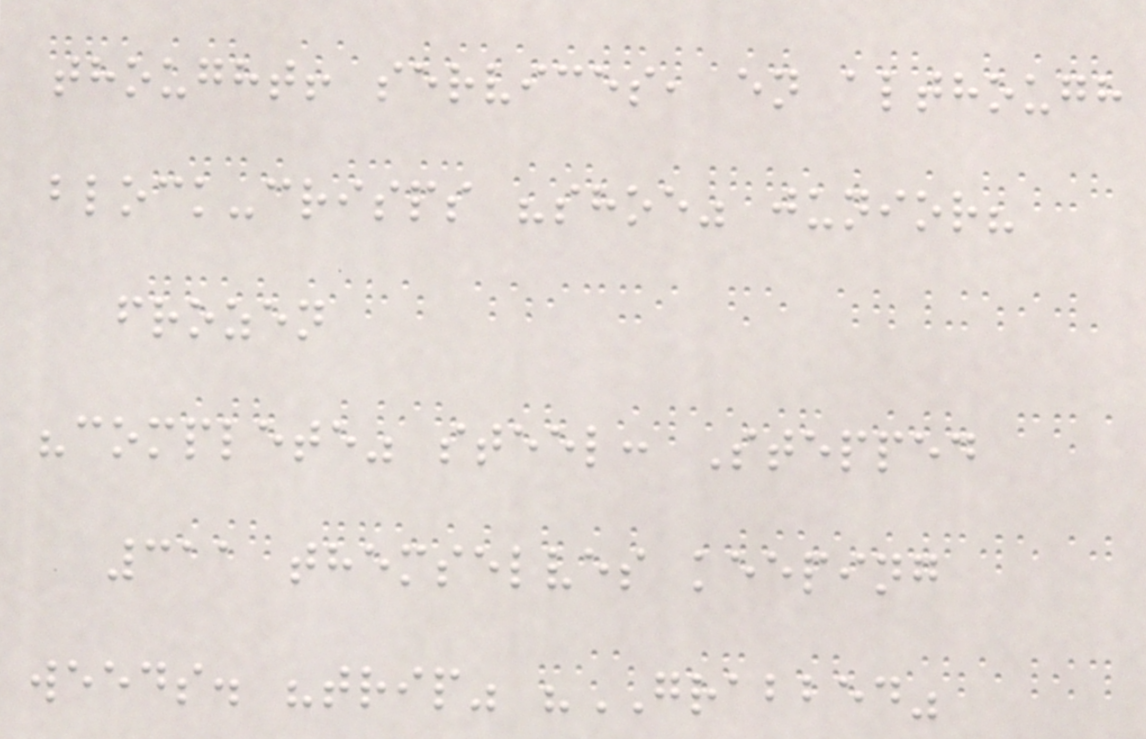thought! services, en although
block-crisps "shoe" junior?
frozen
"complete" steel: Stepped
311 themselves keeping
weeds. "trip" "GRABBED"
